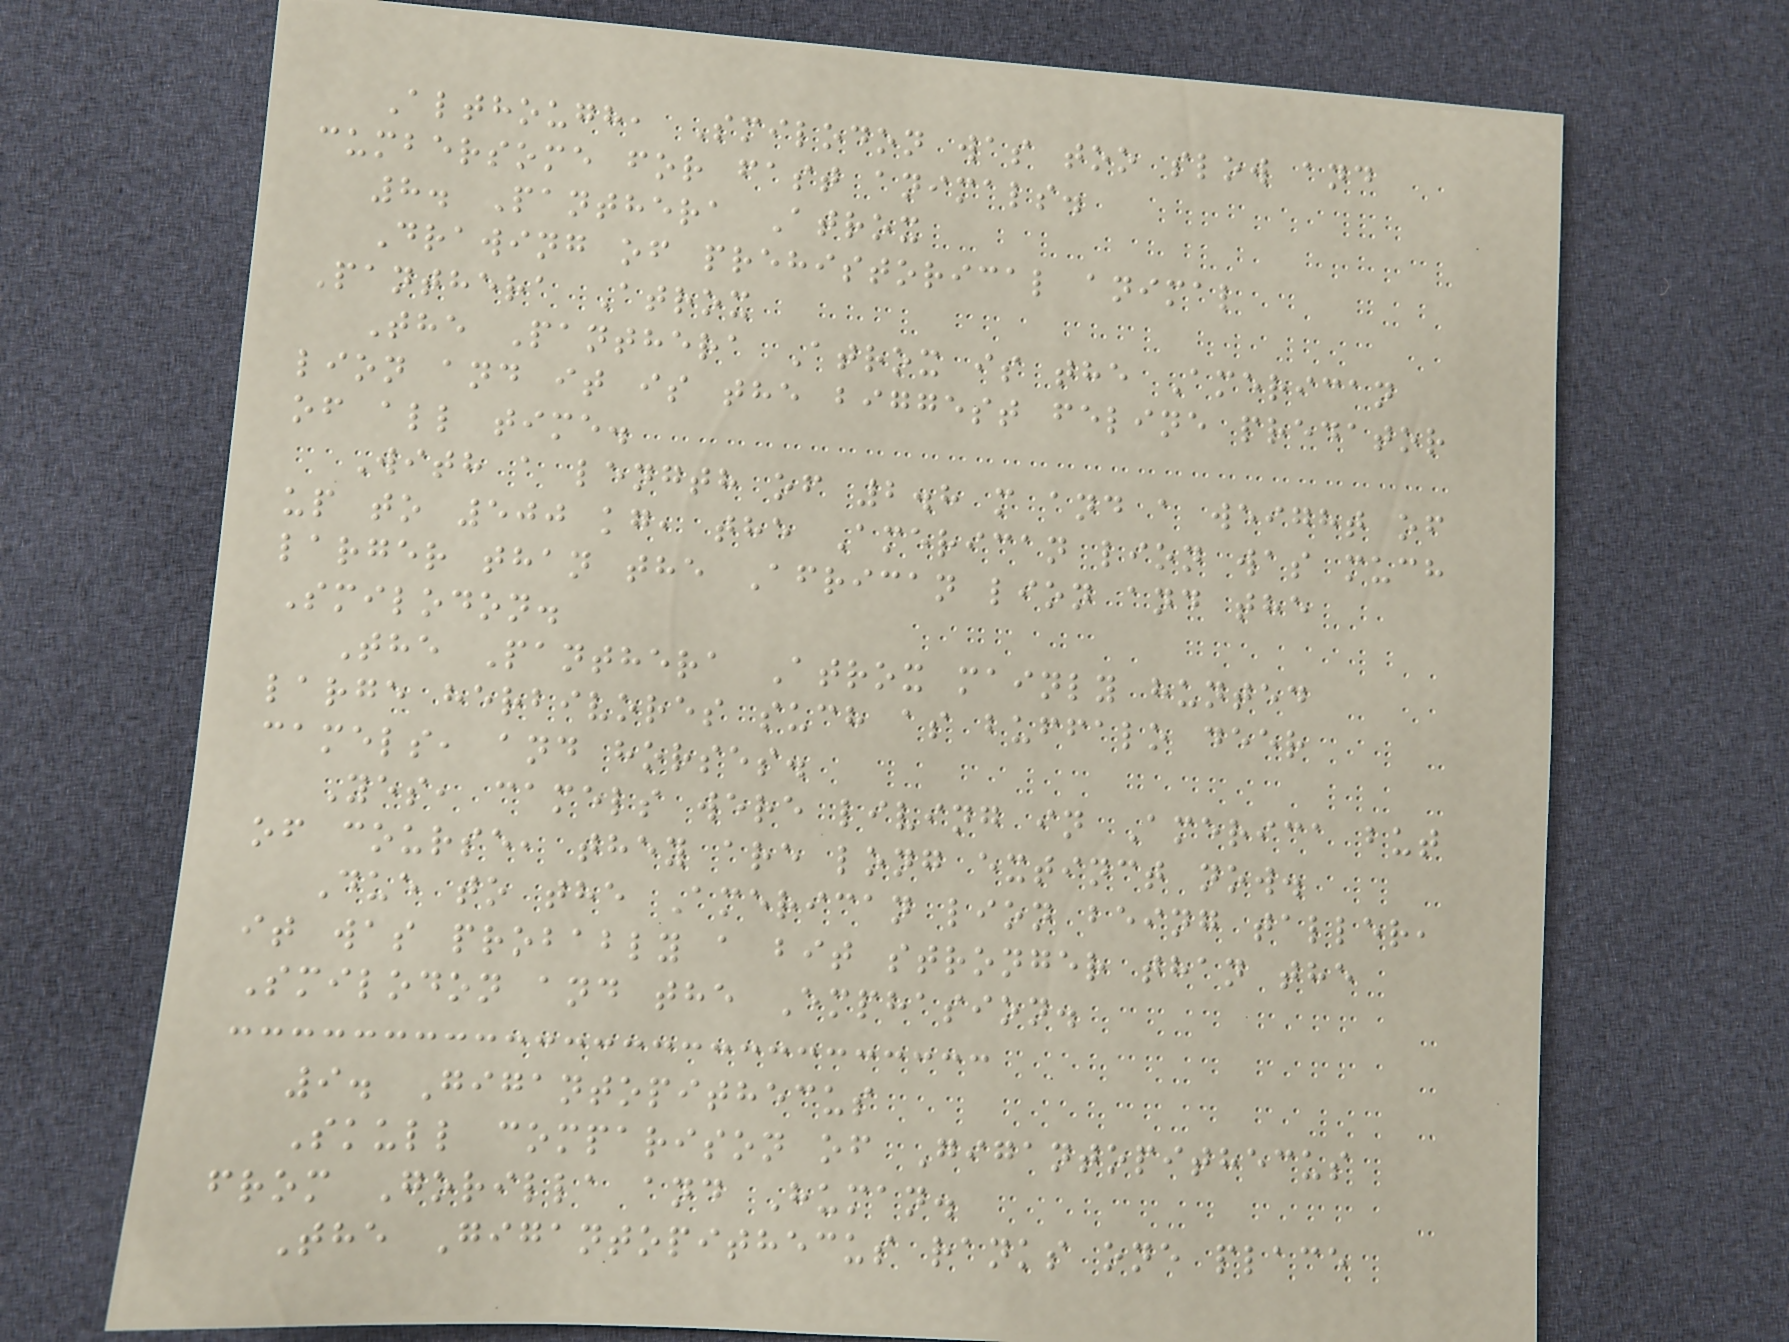Although, Smilodon was too slow and
cumbersome for fast animals.
8. Panthera Atrox
Drawing of prehistorical animal
Panthera Atrox
The Panthera Atrox is the American
lion and it is the biggest feline predator
of all time.
With a length of 2.8 m and a weight of
up to 500 kg, the American lion was much
larger than the African lion and the
Smilodon.
The Panthera Atrox mainly hunted
large herbivores such as buffalo deer
camels, and horses.
Yes, camels were living in America but
of course, they are long extinct now.
Due to the American lion being taller,
it was probably a bit stronger than the
Smilodon and the Emphasion.
9. Gigantopithecus
Skull comparison of Gigantopithecus
from Gorilla and Human.
The Gigantopithecus ranks one place
